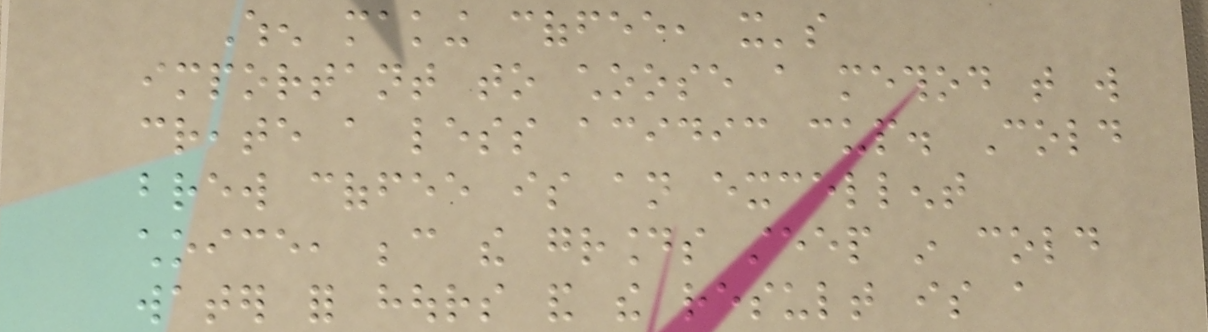When making coffee, it's
important to choose a method that will
create a less acidic cup. Cold
brew coffee is an excellent
choice, because the grounds steep in cold
water for hours and the result is a
